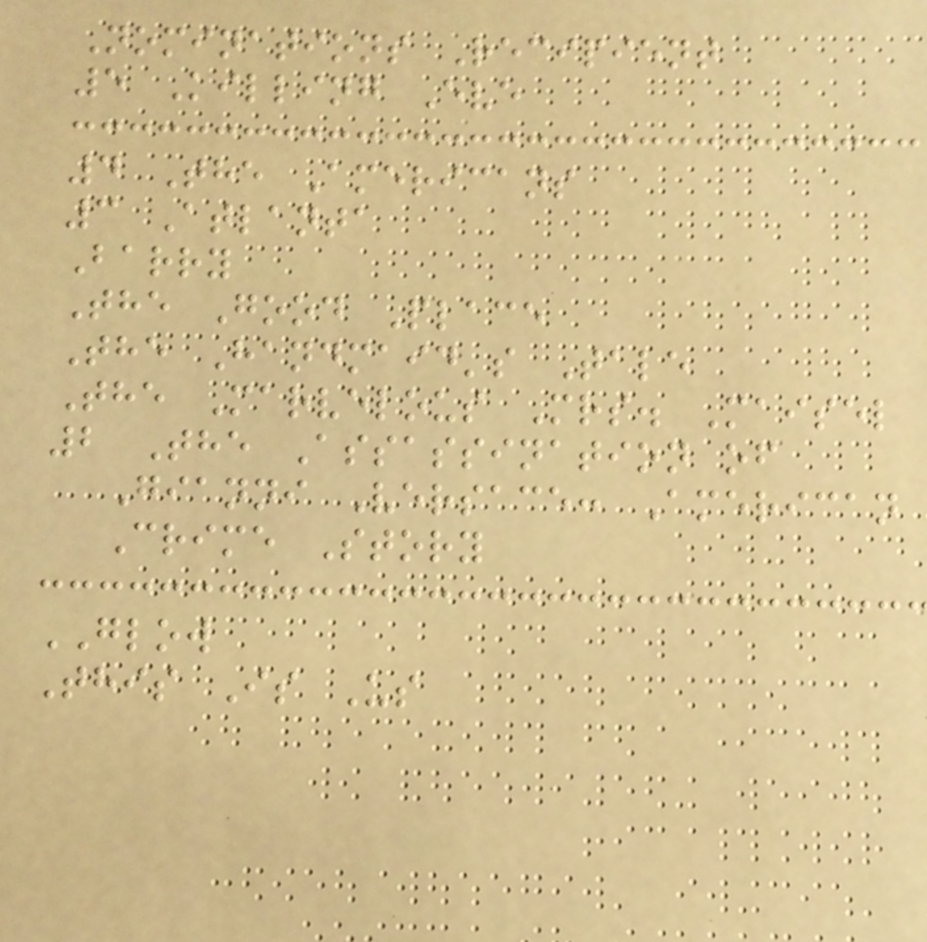Nominations Recipient
5 Killing Eve
4 The Americans
3 Atlanta
Barry
The Good Place
The Handmaid's Tale
The Marvelous Mrs. Maisel
2 The Assassination of
Gianni Versace: American
Crime Story
GLOW
This Is Us
